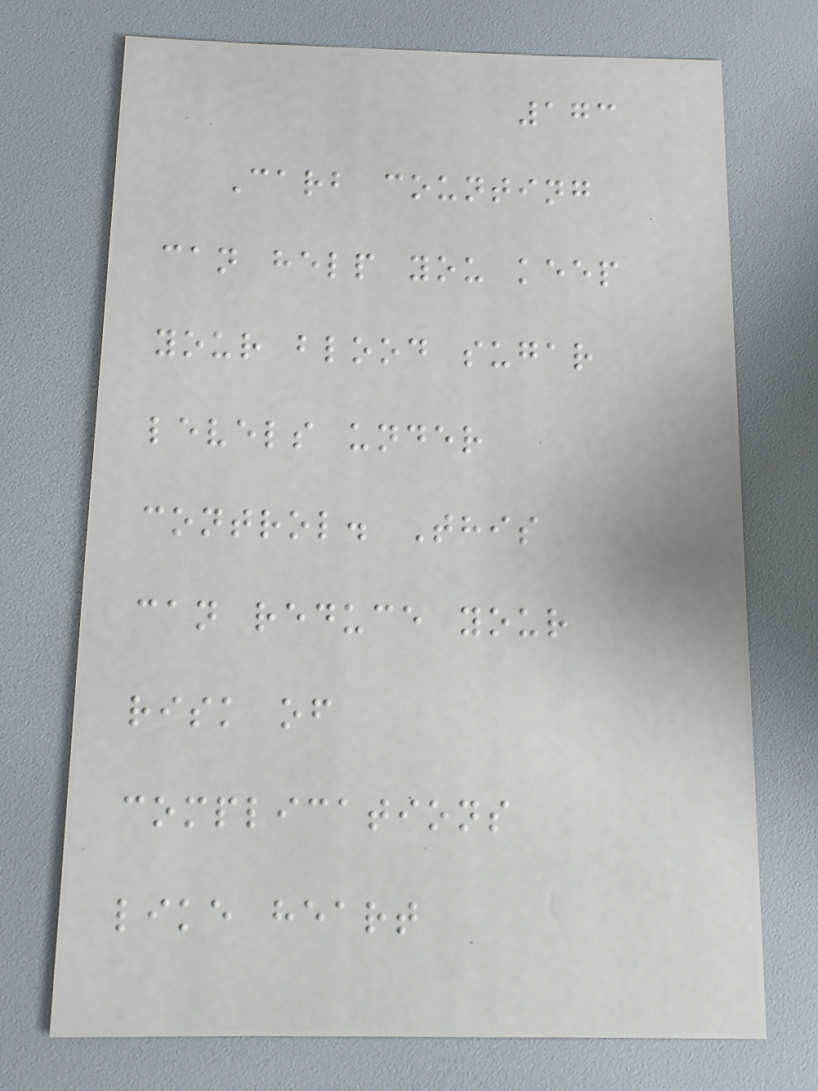173
Carb counting
can help you keep
your blood sugar
levels under
control. This
can reduce your
risk of
complications
like heart
